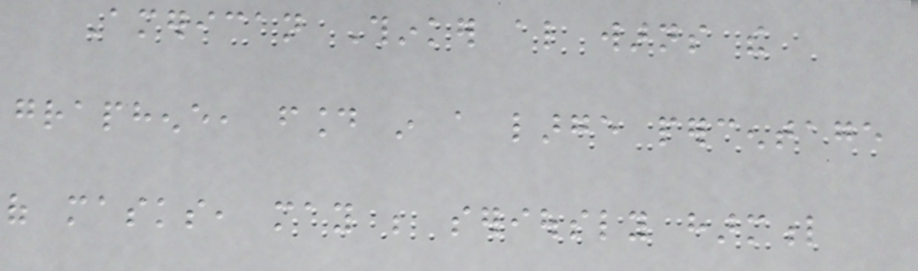American Thinker also warns the
graphene, found in a large percentage
of masks, may be seriously harmful
